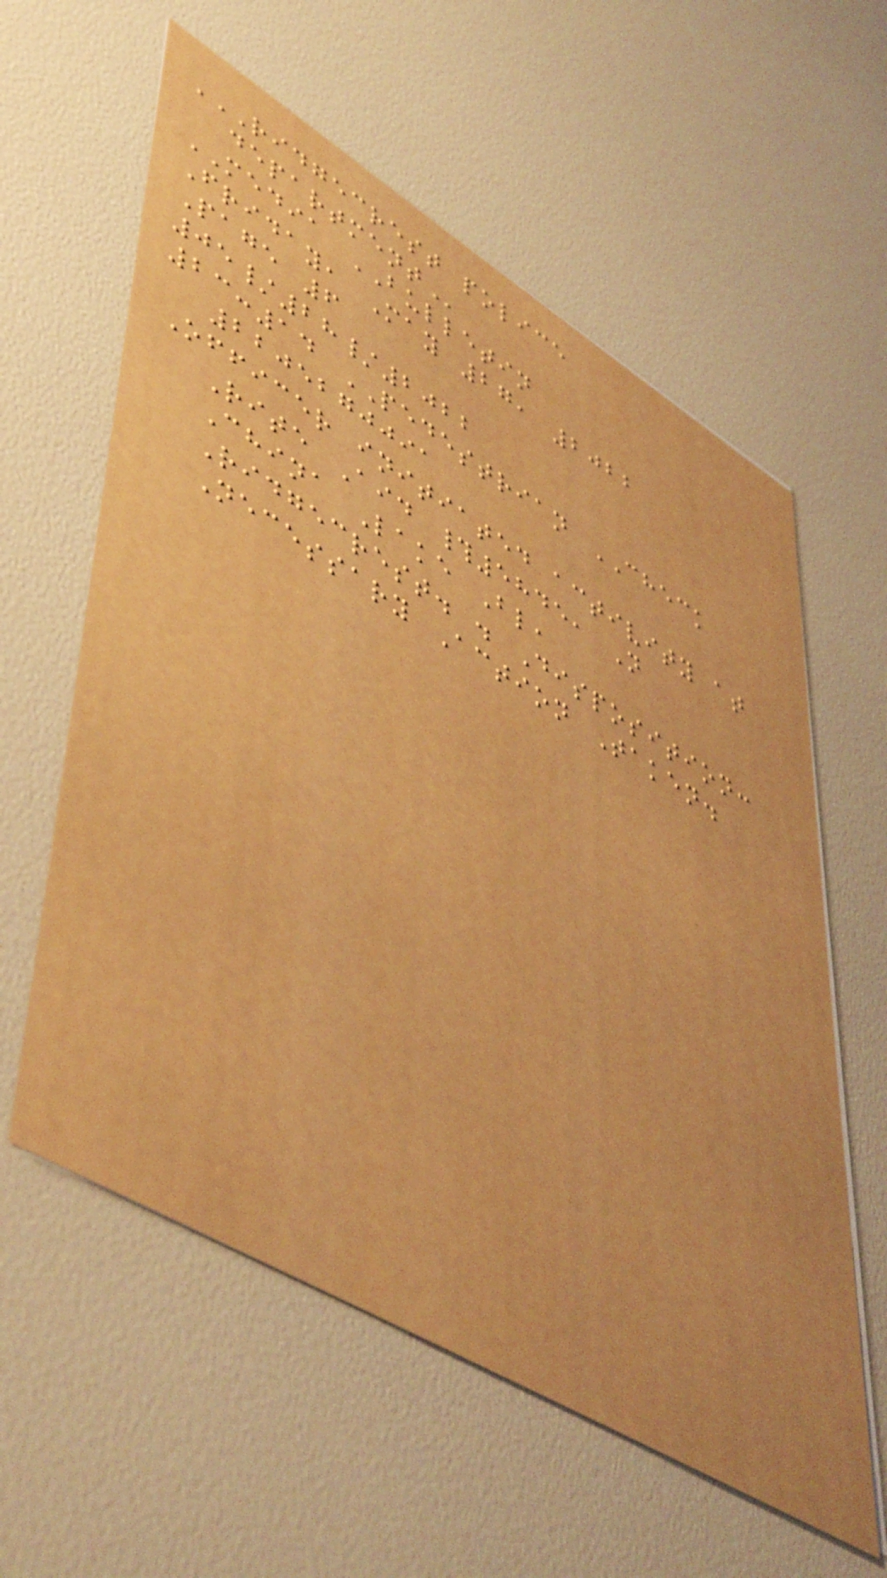RIDGECREST POLICE
DEPARTMENT
MEDIA BULLETIN
Friday, May 27, 2022
Page 6
05/28/2022
23:14 PEDESTRIAN CHECK
2205270091
Officer initiated activity at
Rite Aid #5845, N
China Lake Bl,
Ridgecrest. . Disposition:
Necessary Action Taken.
